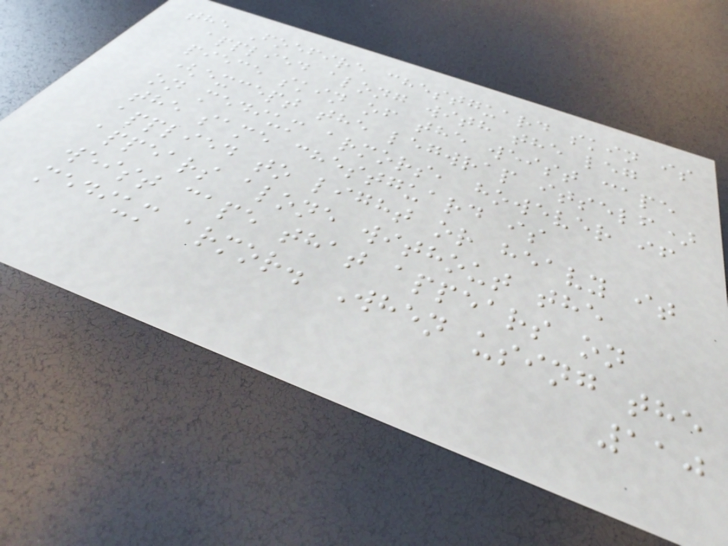the Foefire chestguard skin is
applied along with the leg
piece skin of the weist cape
(except the legwrap itself)
on medium armors, however if
the same chestguard is
applied to light or heavy it
appears alone without the
weist cape that appears on
medium armor. When using the
110
